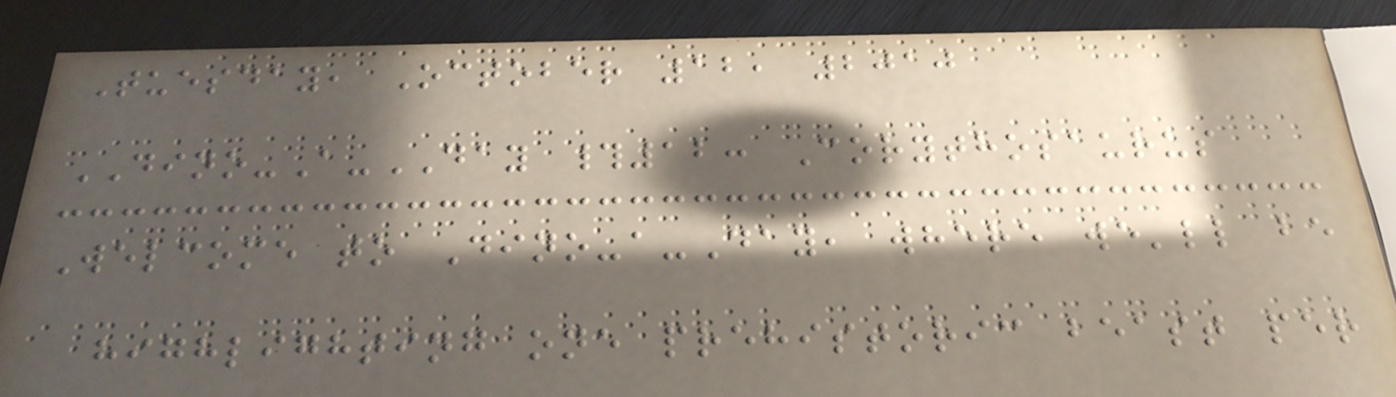Tuesday, October 12, 2010
DINO-A-DAY #12: Corythosaurus
Welcome to Dino-a-Day, where we'll be
highlighting one prehistoric beast per
